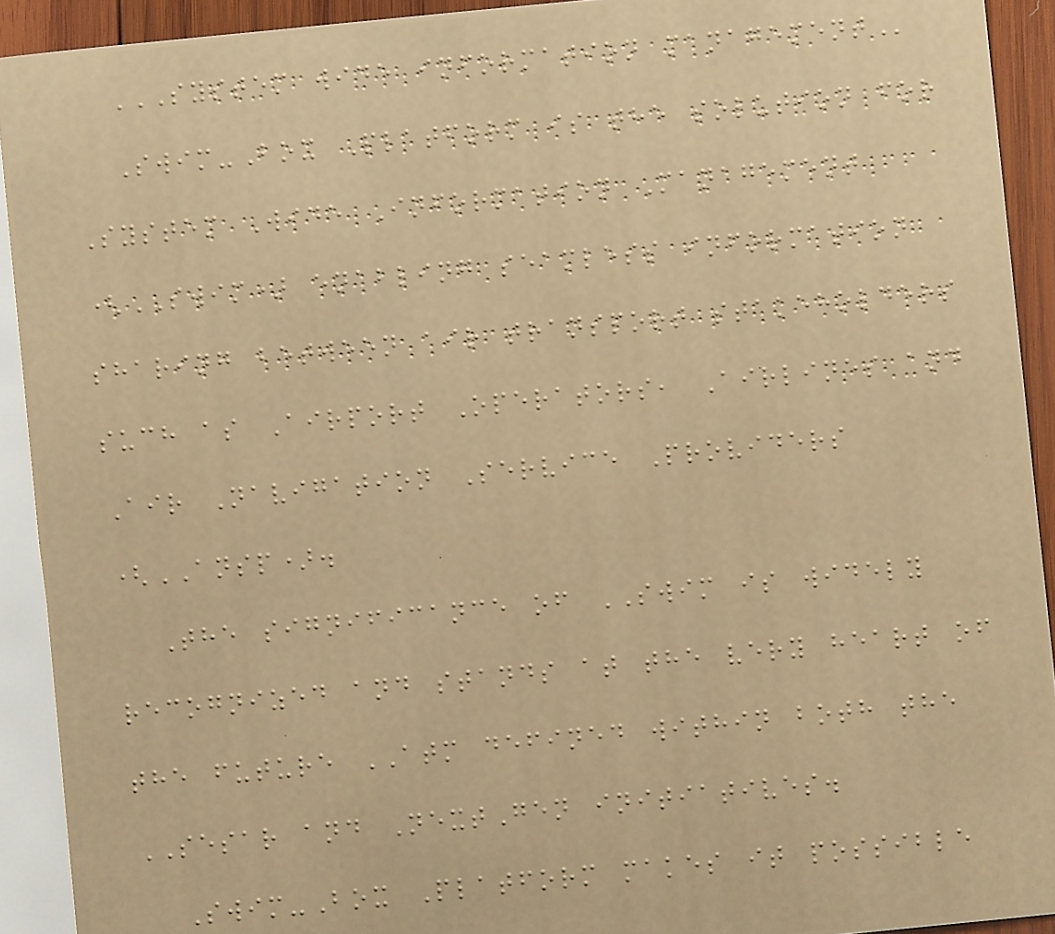SYSTEM WIDE INFORMATION MANAGEMENT
Swim-Box Platform is the solution for
System Wide Information Management
(SWIM) enabling seamless information
sharing between air transport stakeholders
such as Airport Operators, Airlines and
Air Navigation Service Providers
(ANSP).
The significance of SWIM is widely
recognized and stands at the very heart of
the future ATM defined within both the
SESAR and NextGen initiatives.
Swim-Box Platform makes it possible
